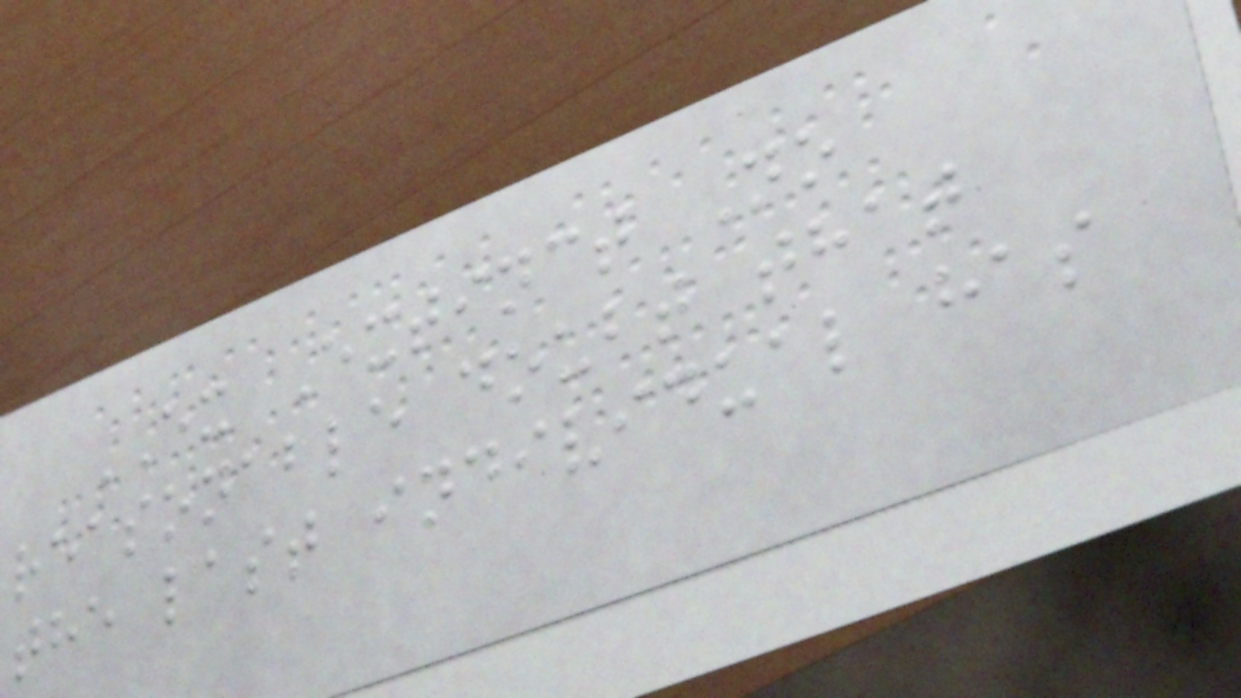EX Extinct No
reasonable doubt that
the last individual has
